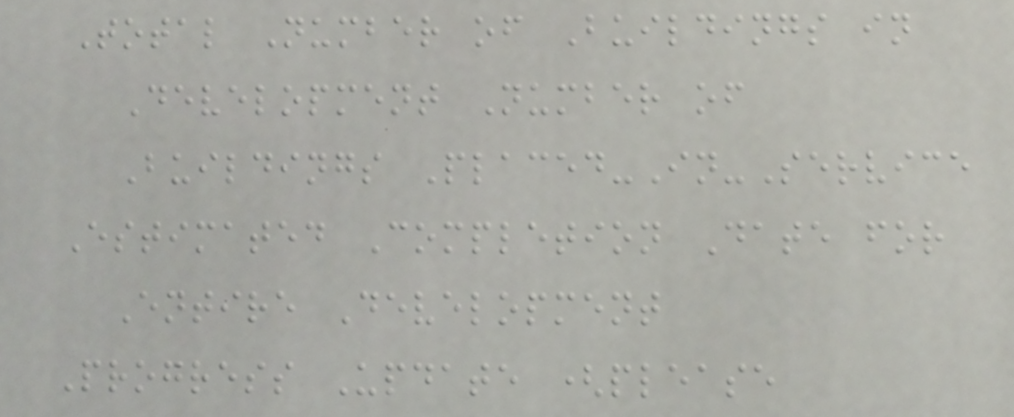Total Number of Buildings in
Development Number of
Buildings Placed-In-Service
Estimated Completion Date for
Entire Development
Progress Update (please
